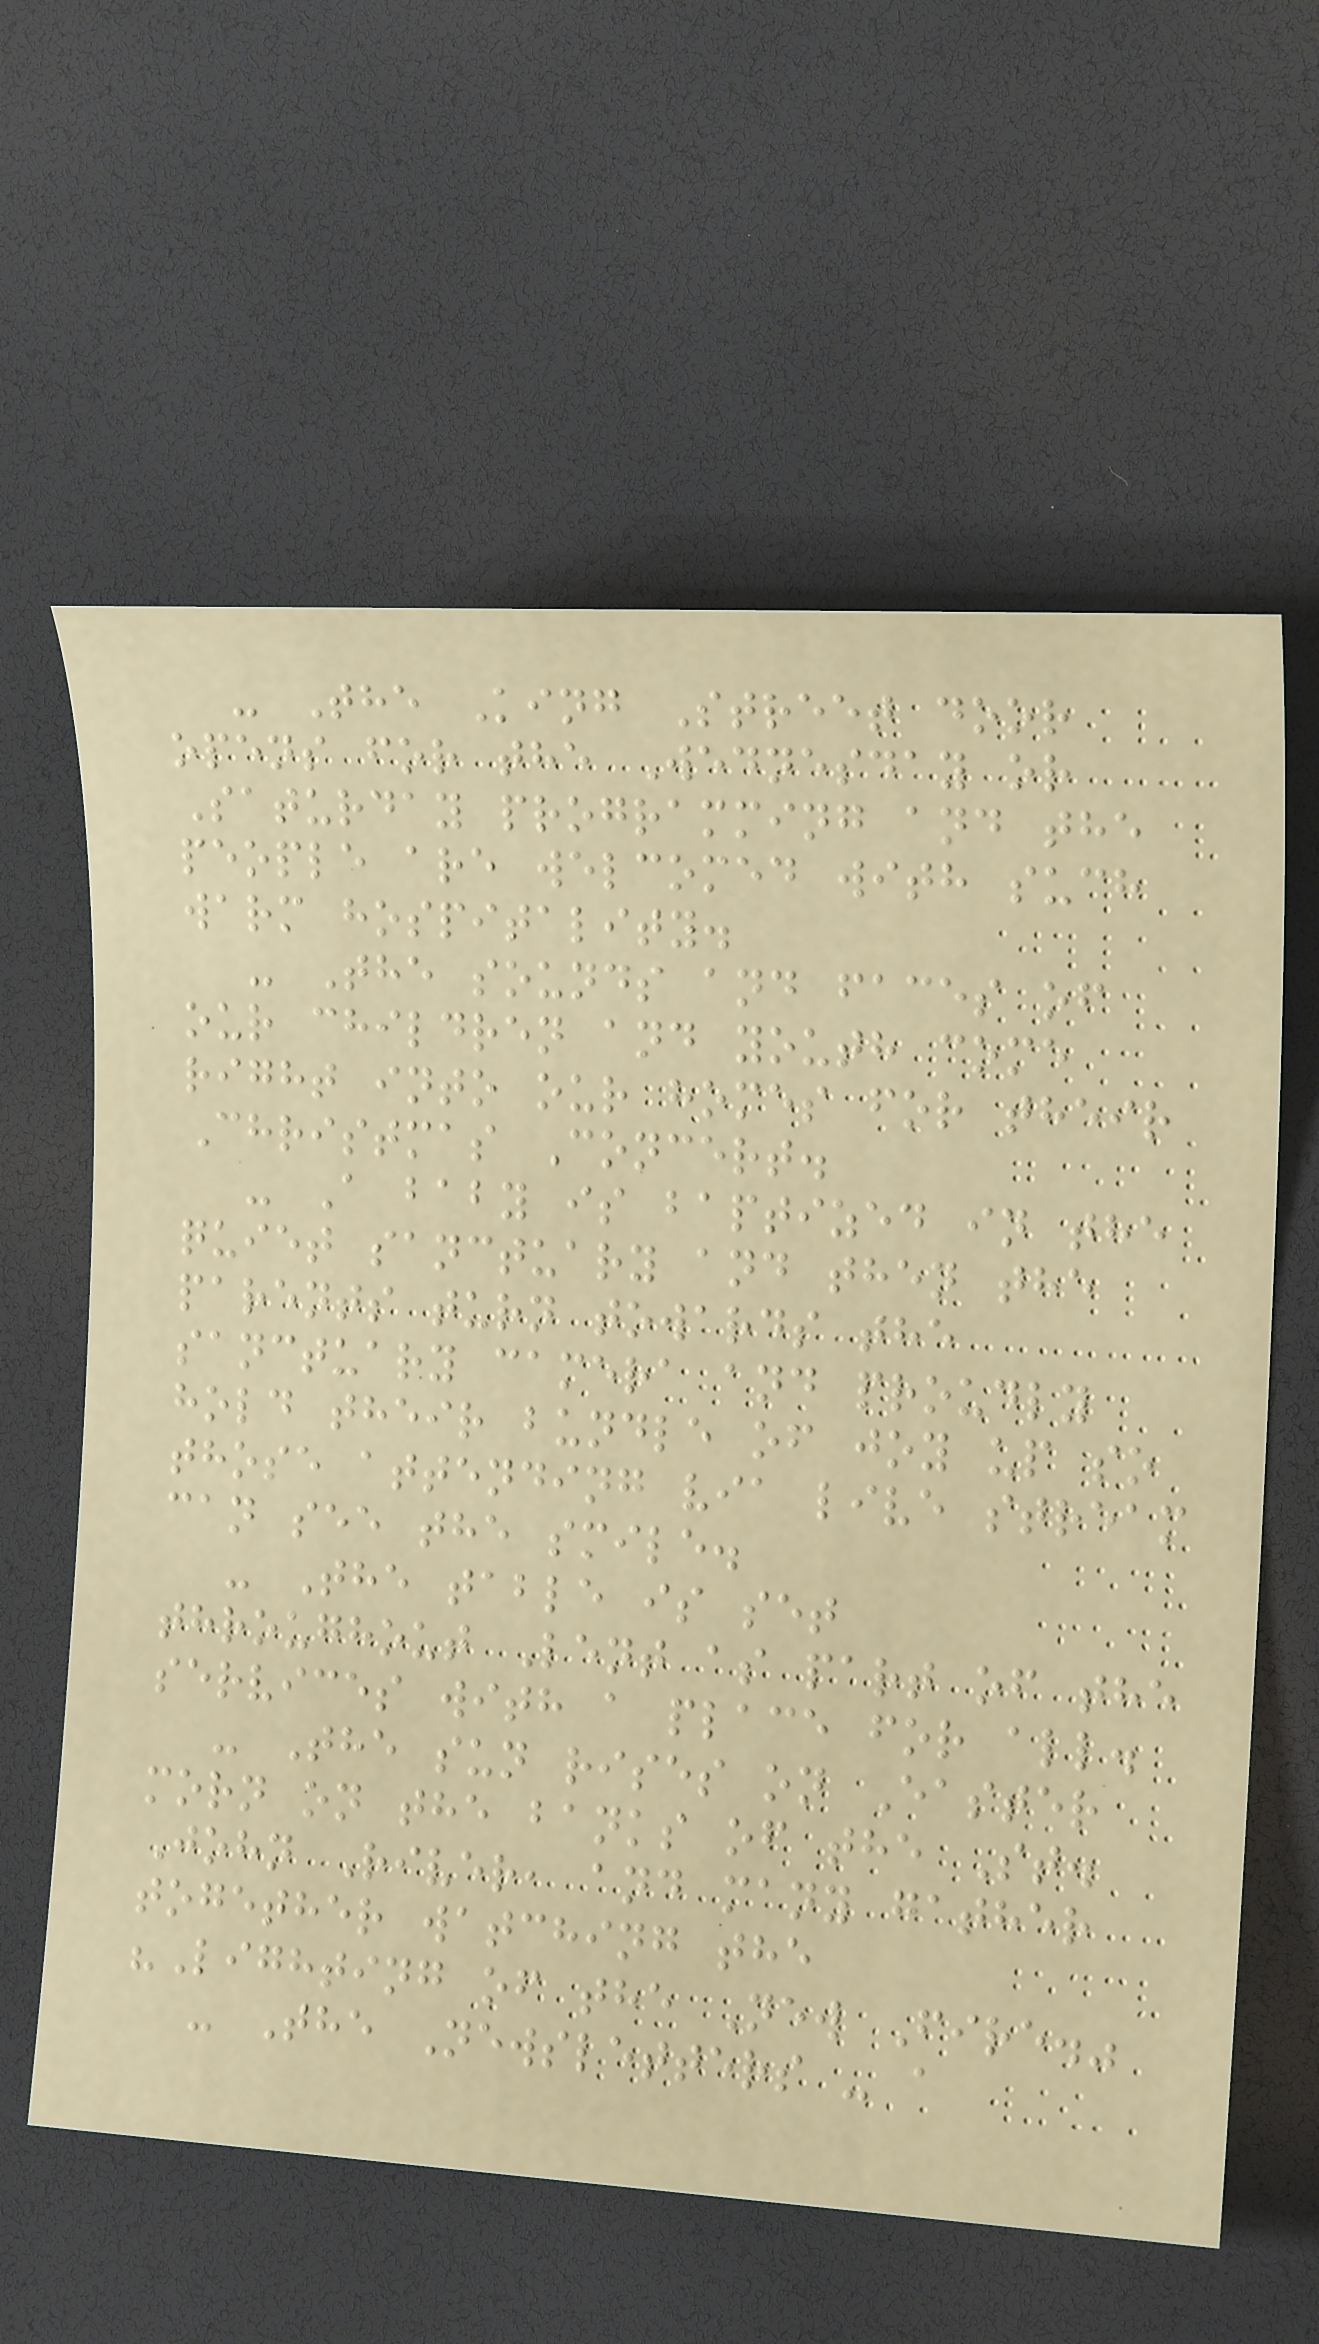- The King Street door
opens for the Wednesday or
Saturday programming and the
people are welcomed with such
warm hospitality.
- The sounds and faces of
our children and youth come
right into our homes for their
Christmas Concert.
- A baby is baptized in the
quiet sanctuary and then the
parents turn towards the
sanctuary camera and proudly
hold their bundle of joy up so
those attending via live stream
can see the smile.
- The table is set
throughout Lent as part of the
services with a place for all.
- The sun rises on Easter
morn on the banks of the St.
John River, and many gather
together watching the
"Lighting of the New Fire."
- The Newsletters - a
